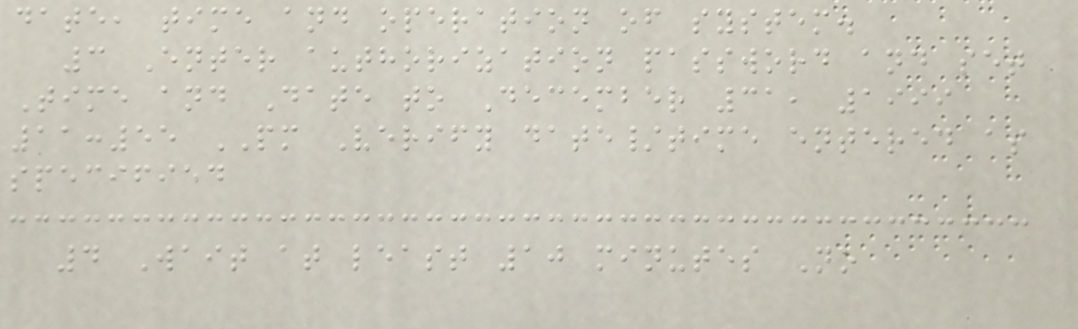date, time and operation of system.
3 Enter authorization password and set
Time and Date to December 31, 1999
11:55 PM Verify date/time entered as
specified
4 Wait at least 10 minutes No
